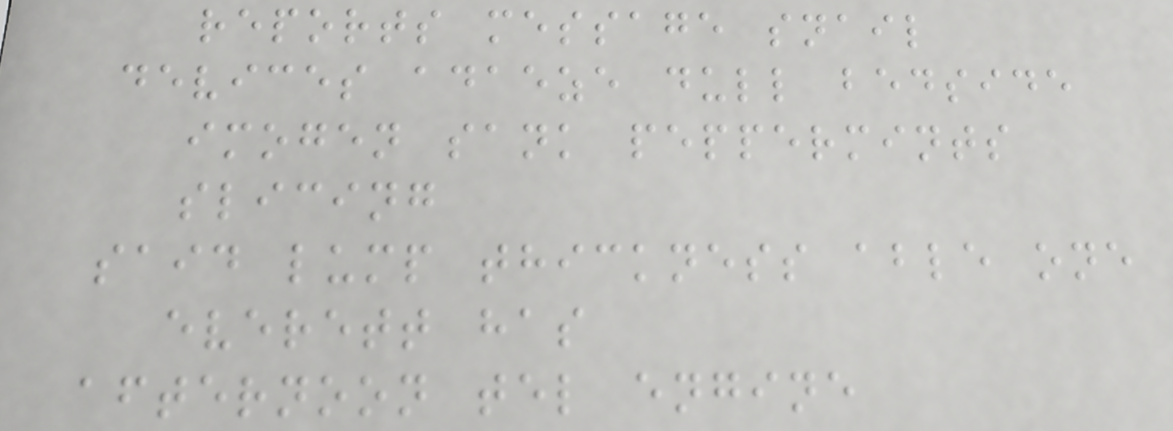reports message snail
devices adaeze dull bedside
imogen sank peppermints
slicing
said lump thickness able one
everett has
afternoon tel engine
